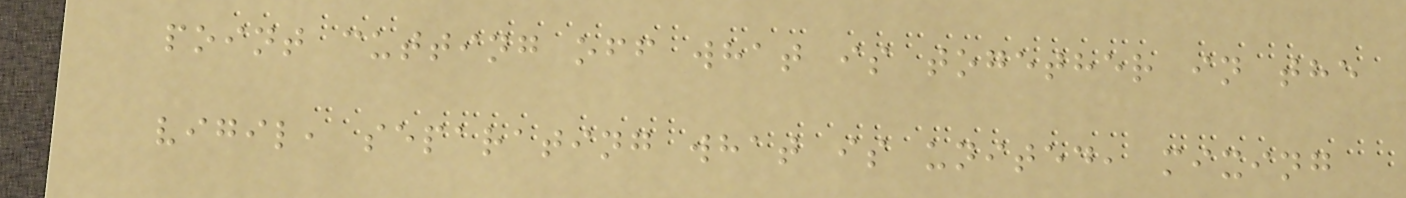point cutting off what is together in the
vigil, separating what is united, mixing
